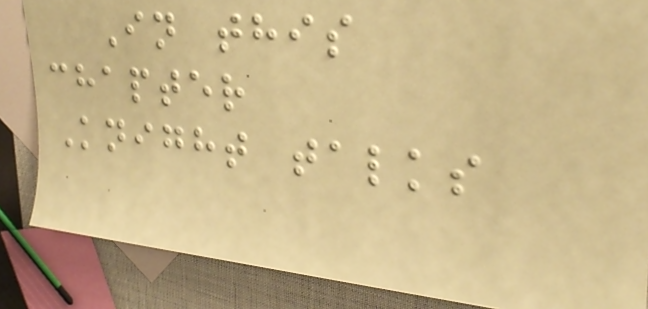In this
chapter
Knight talks
